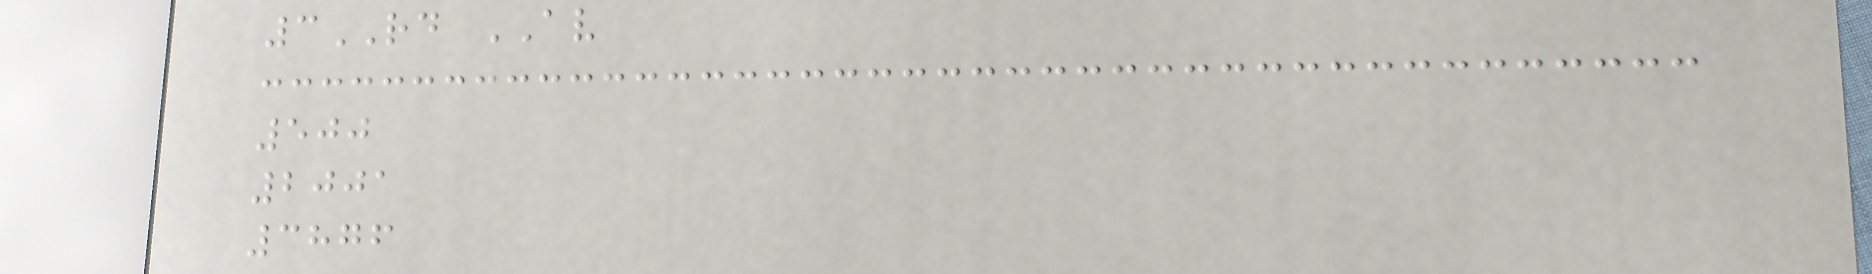3RD AV
500
2001
3876
